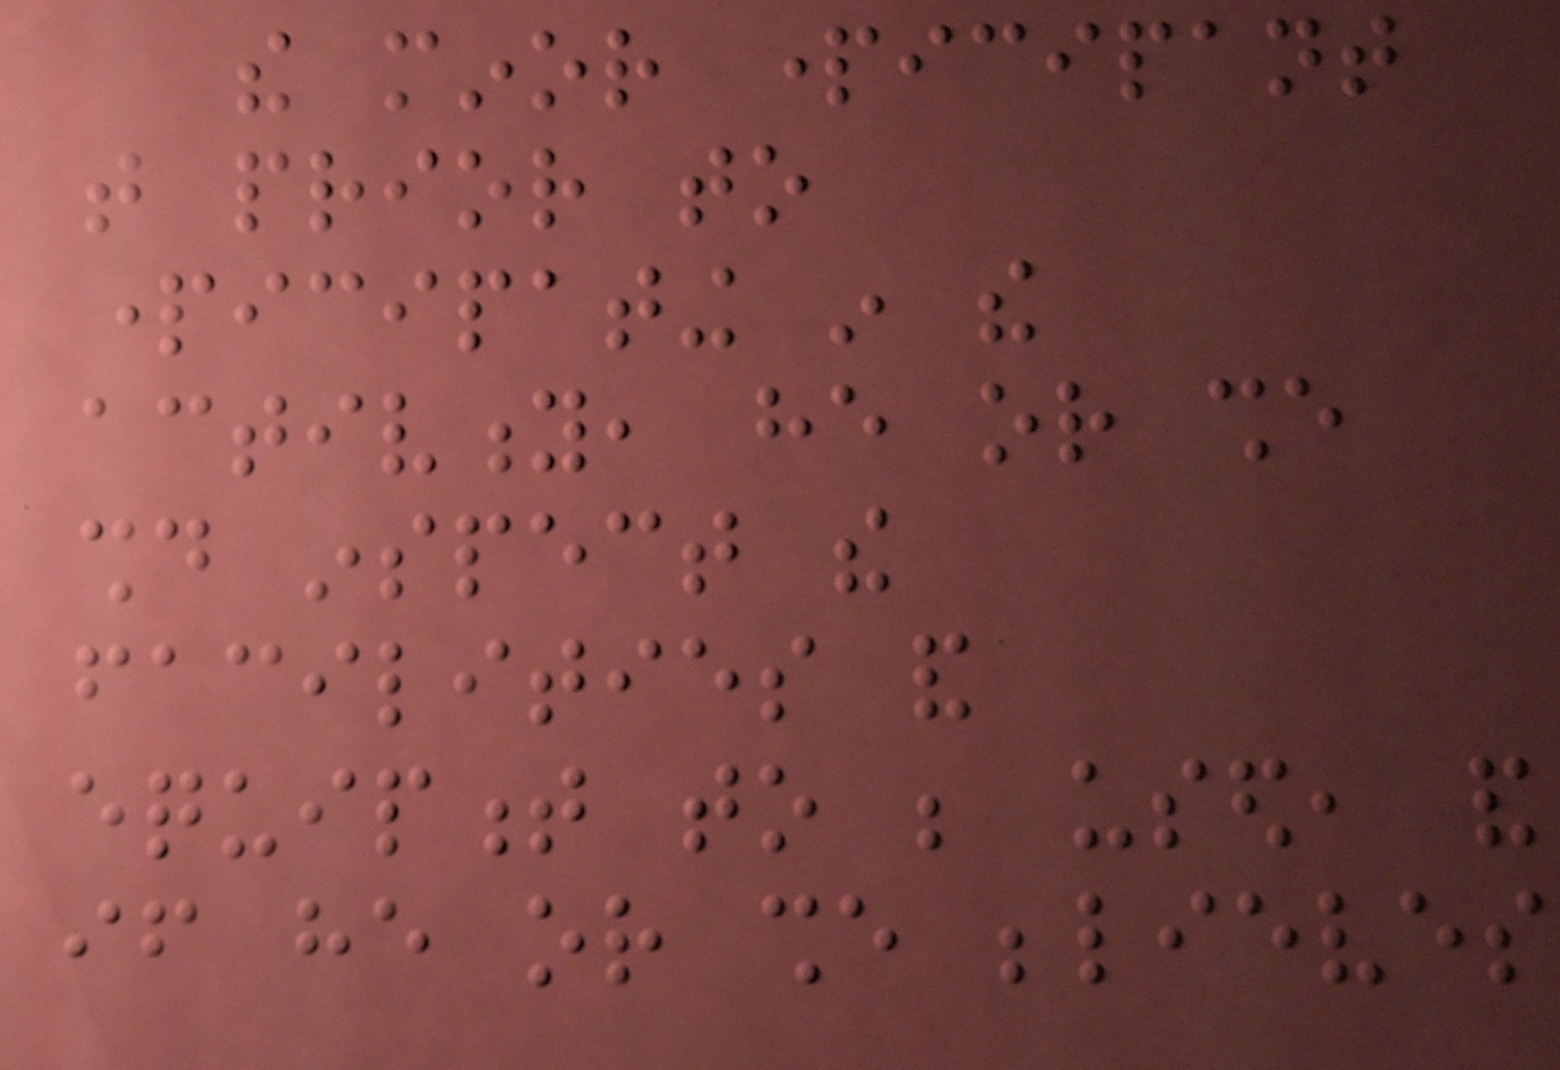the minor participant
that prior to
participating in the
activity, he or she
should inspect the
facilities and
equipment to be used, and
if he or she believes
